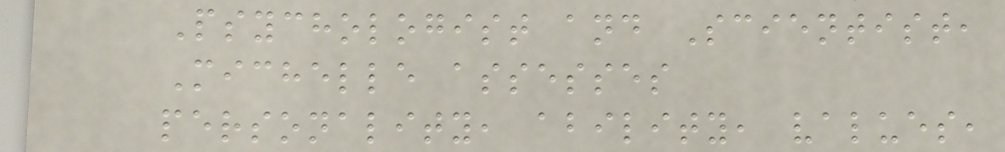Psychologist and Scientist,
Michelle assesses
personality, ability, values,
